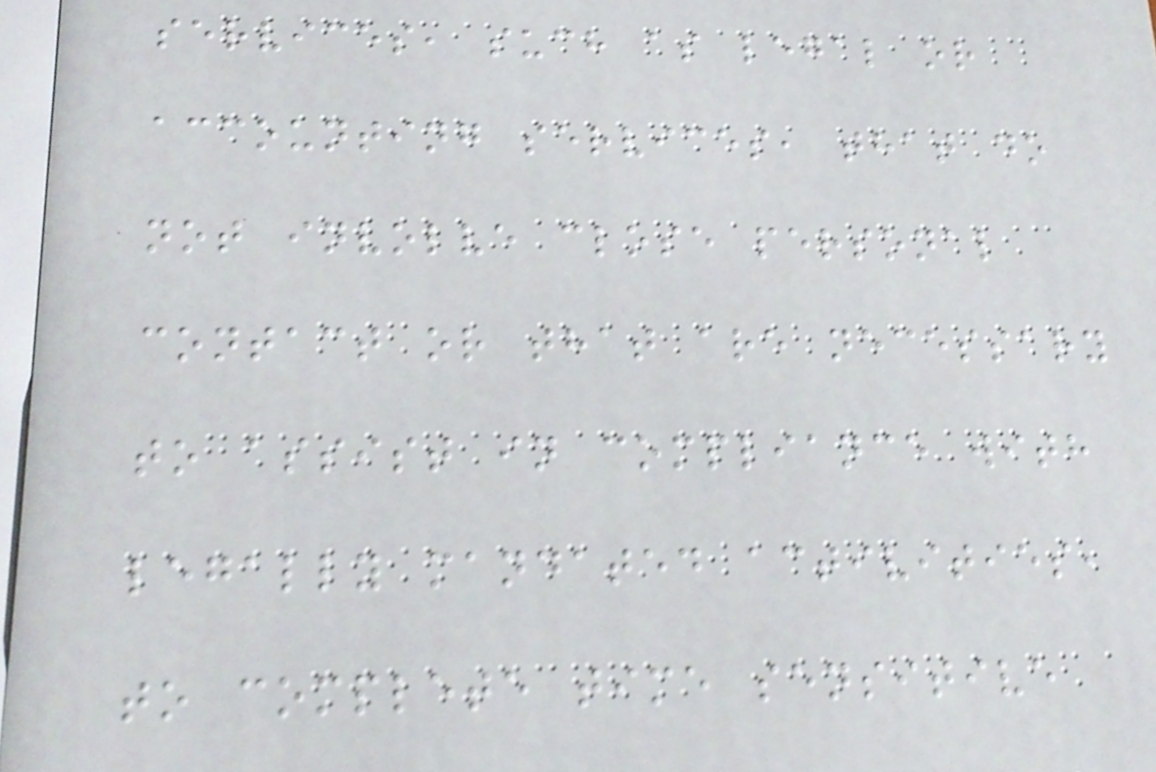services, such as legal or
accounting services, that do
not involve close personal
contact or that are necessary
to assist in compliance with
legally mandated activities,
to complete time sensitive
